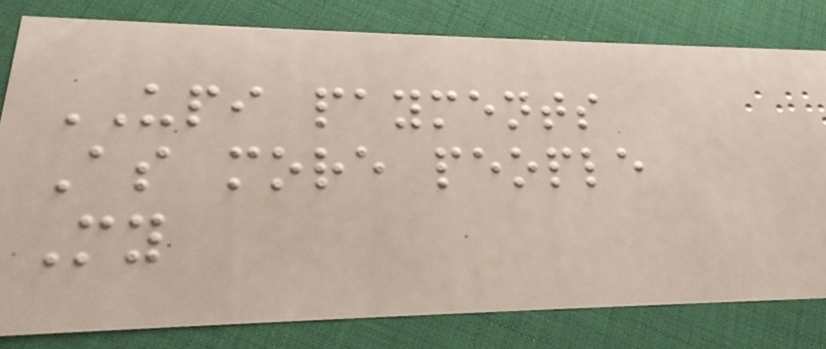UPI payments
As more people
My
